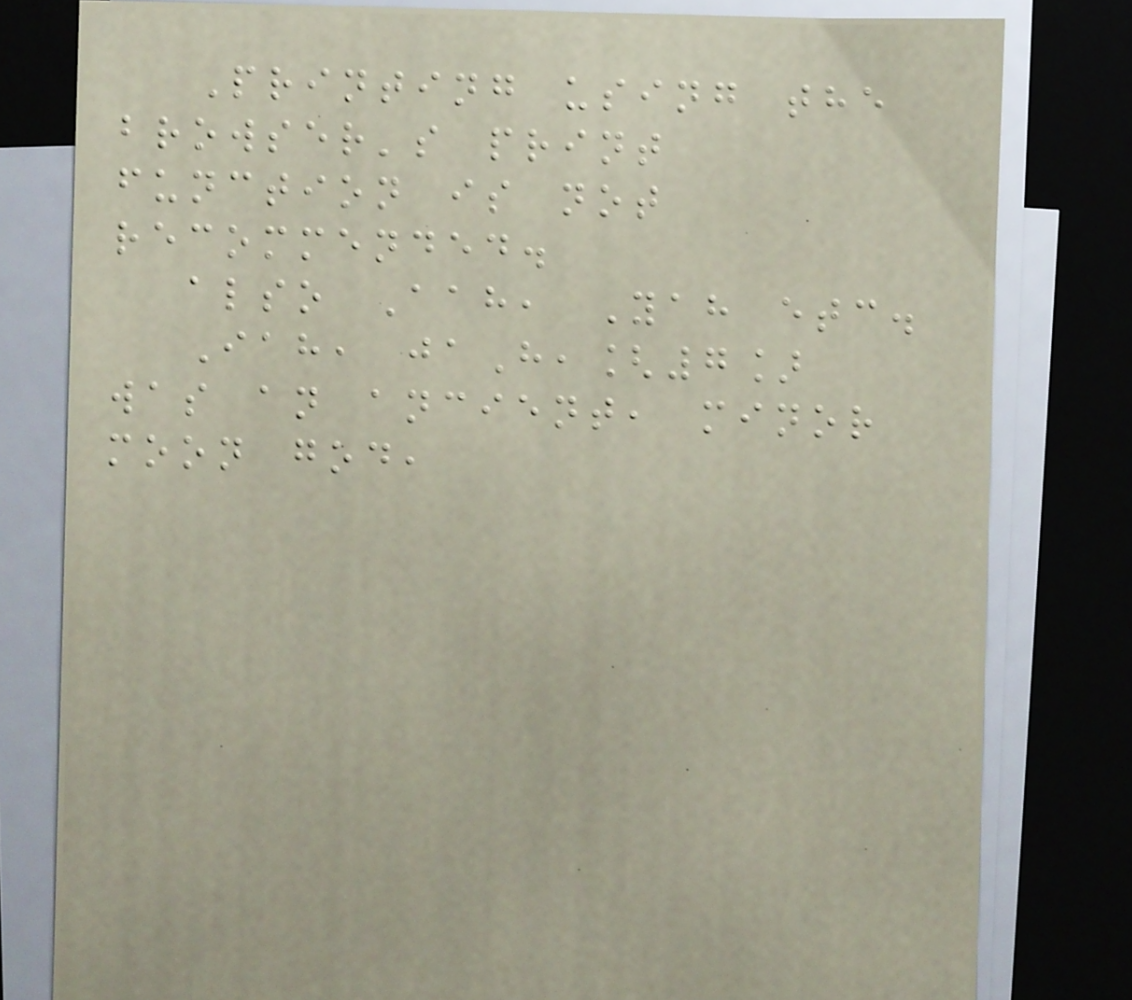Printing using the
browser's print
function is not
recommended.
also Aah, Yah etc.
Iah, jaH,[7]
was an ancient, minor
moon god,
